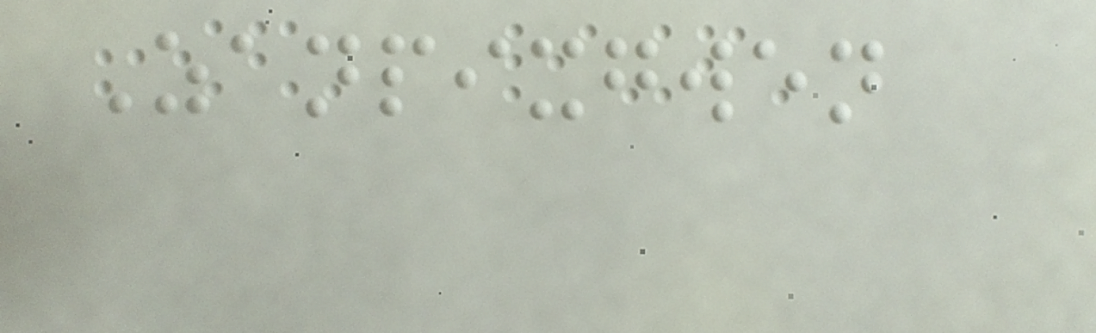Zanpixgwen
